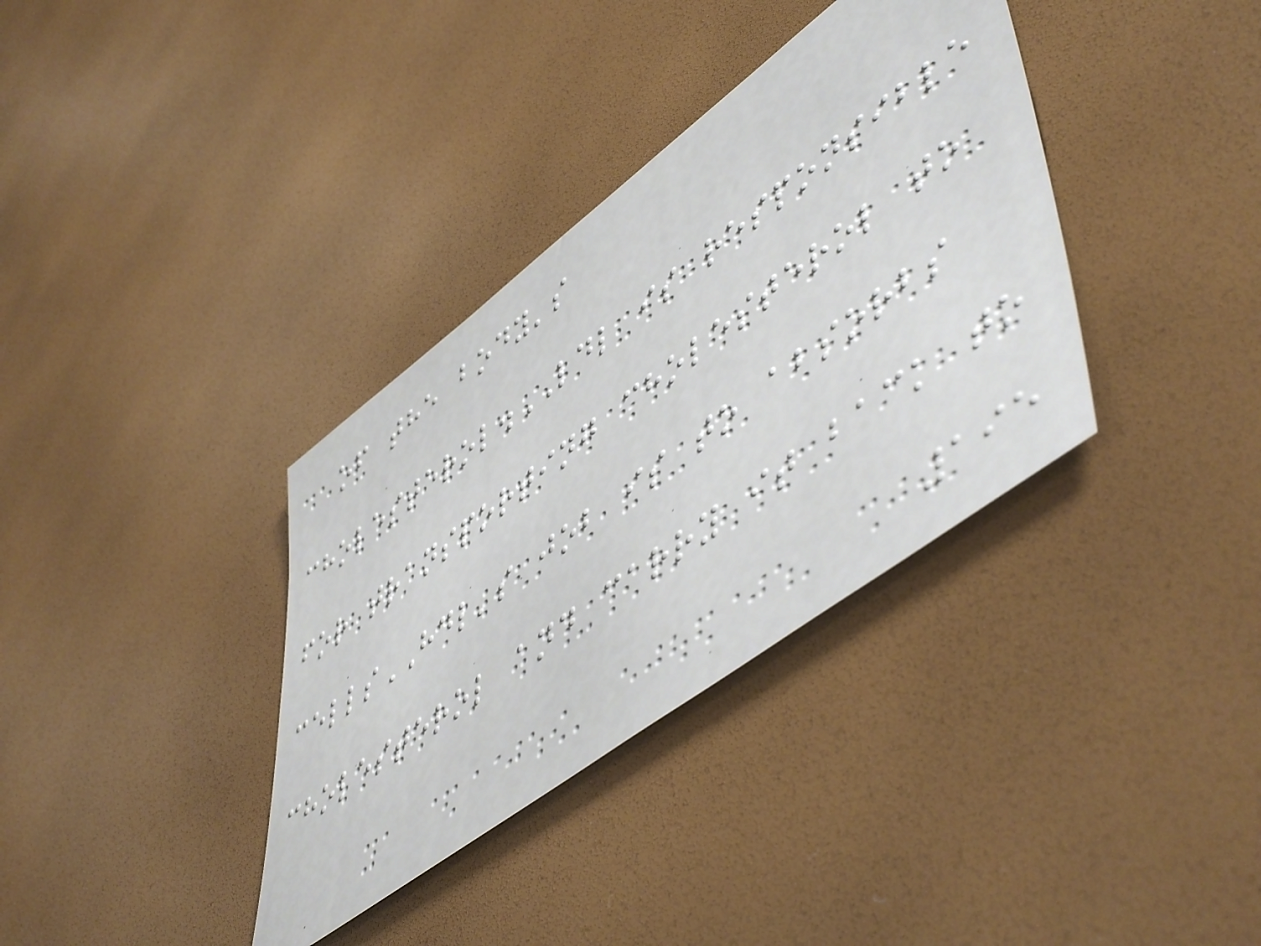of the body's
cholesterol.LDL is responsible
for transporting cholesterol to
cellsHDL's job is to absorbs
cholesterol and carry it back to
195
